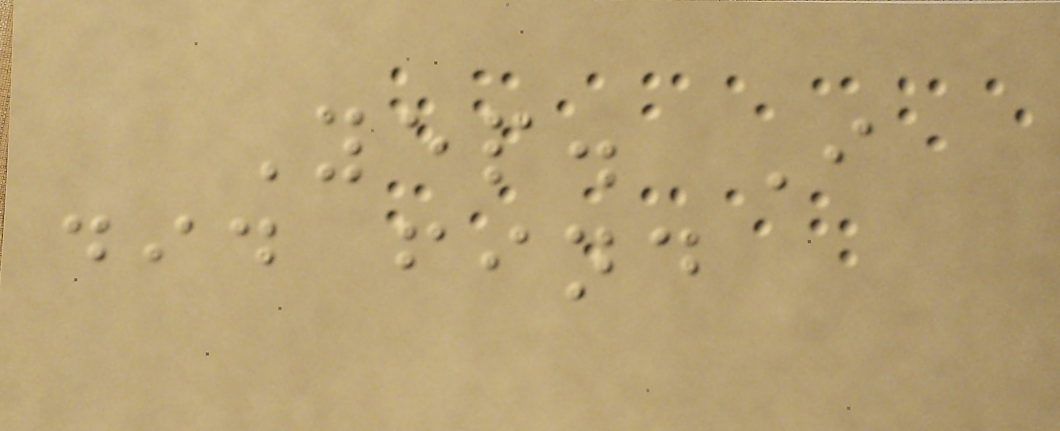Yep. I
did find
